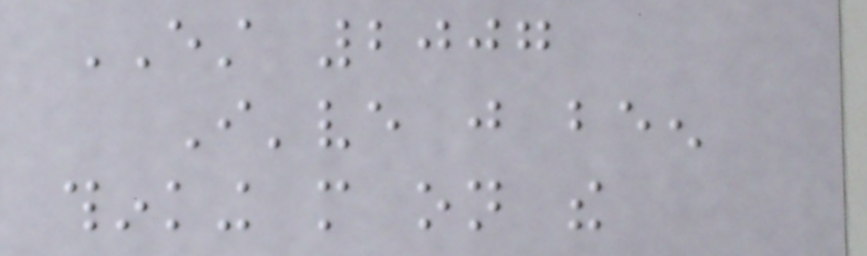EST 2007
I've just been
thinking more on the
